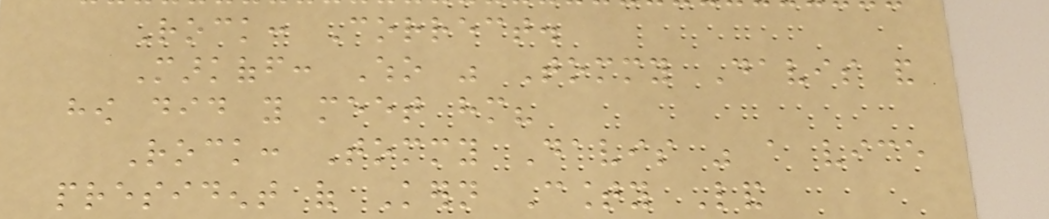Rock: Correct.
Markoff: Who was Tommy Davis and
how did you meet him?
Rock: Tommy Davis was a vice
president of Kern County Land
